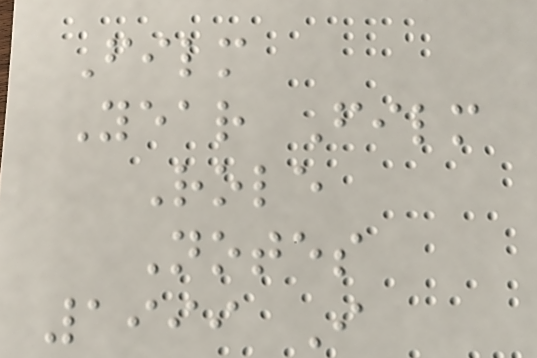Film
Year Film
Role
Notes
1999 I
